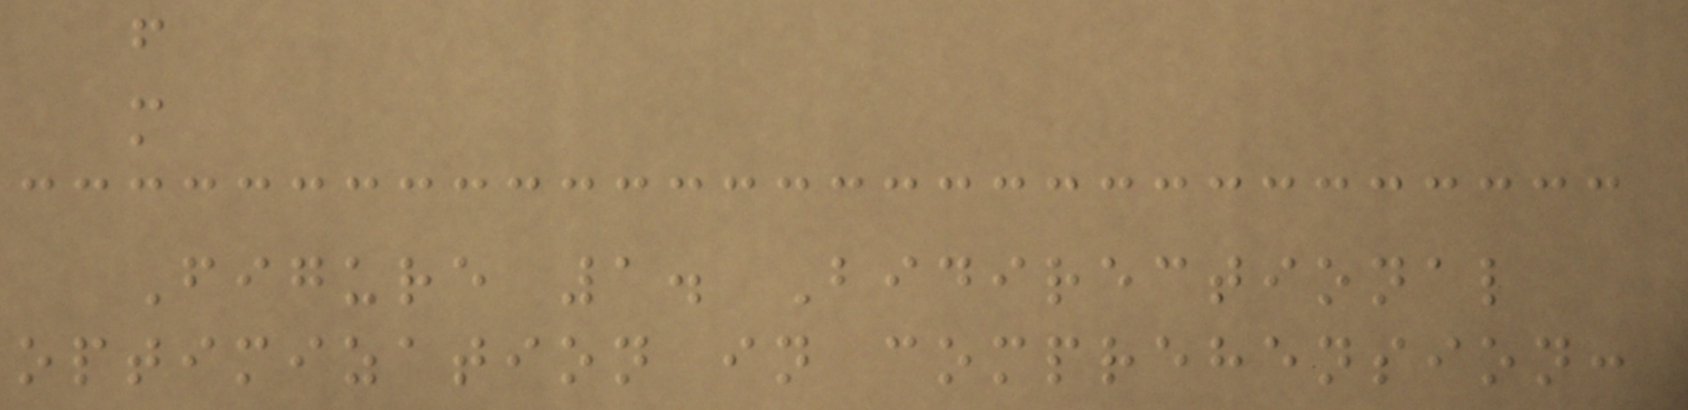f
m
Figure 1. Bidirectional
optimization in comprehension:
